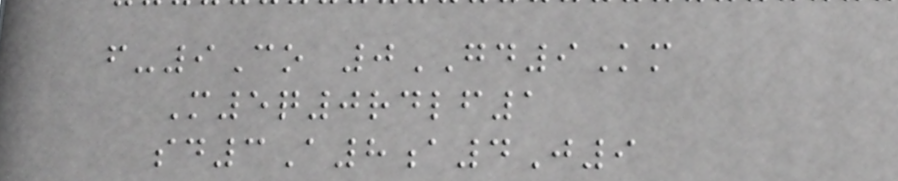f-9Co 0GD9Km
M5q0rdlf1
sd3A8a4J9
